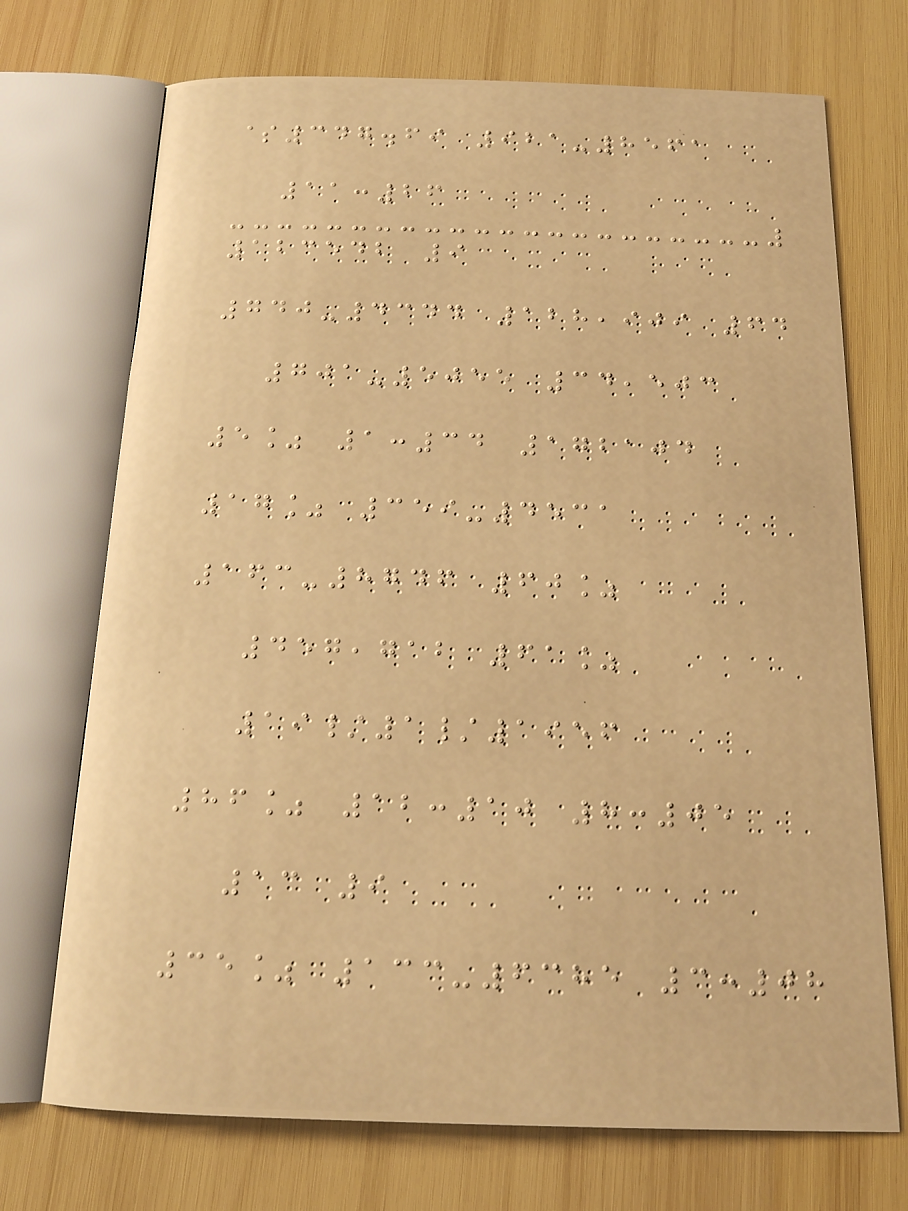$347.69 921-8561
11:26
123542 9
740-4344 128,909 64
701-5055 34,503
5% 1:34 172104
17% 359-4531
163-8746 60%
457,712 61%
19/1/1956
86% 12:10 8:05
13 9
35% 133-6385 3:08
